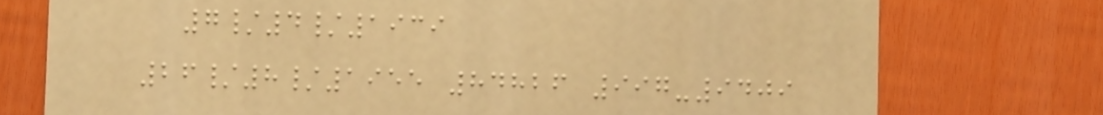7/4/1939
26/8/1955 84826 997-9409
